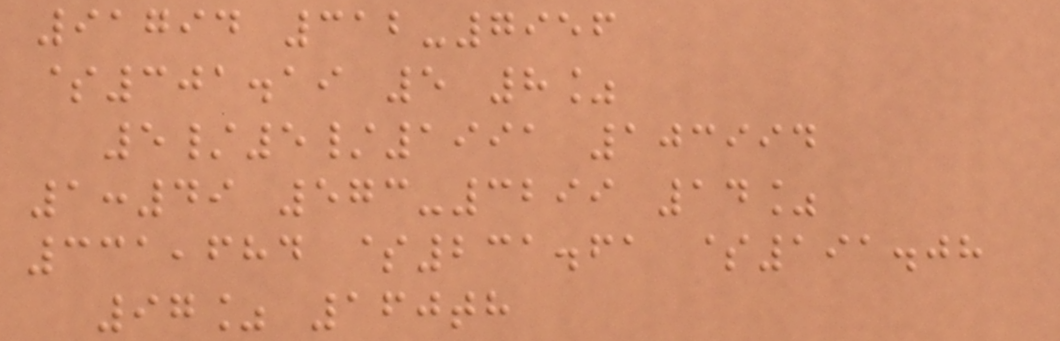91794 312-7956
$301.19 5 8%
5/5/1991 103994
1:49 573-3299 14%
331,684 $231.61 $191.08
97% 160th
